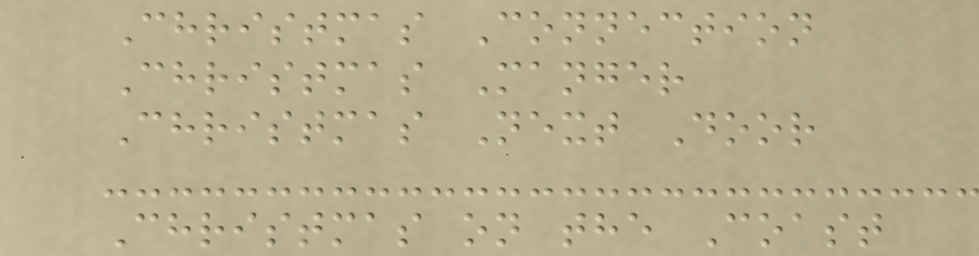Christmas Connection
Christmas Manger
Christmas Next Door
Christmas on the Coast
